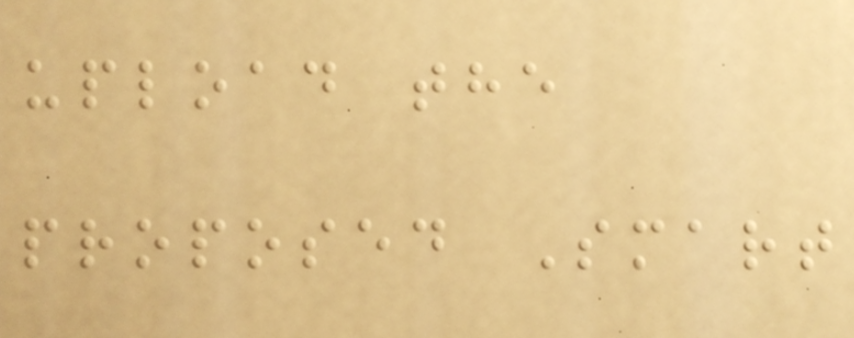upload the
proposed Smart
